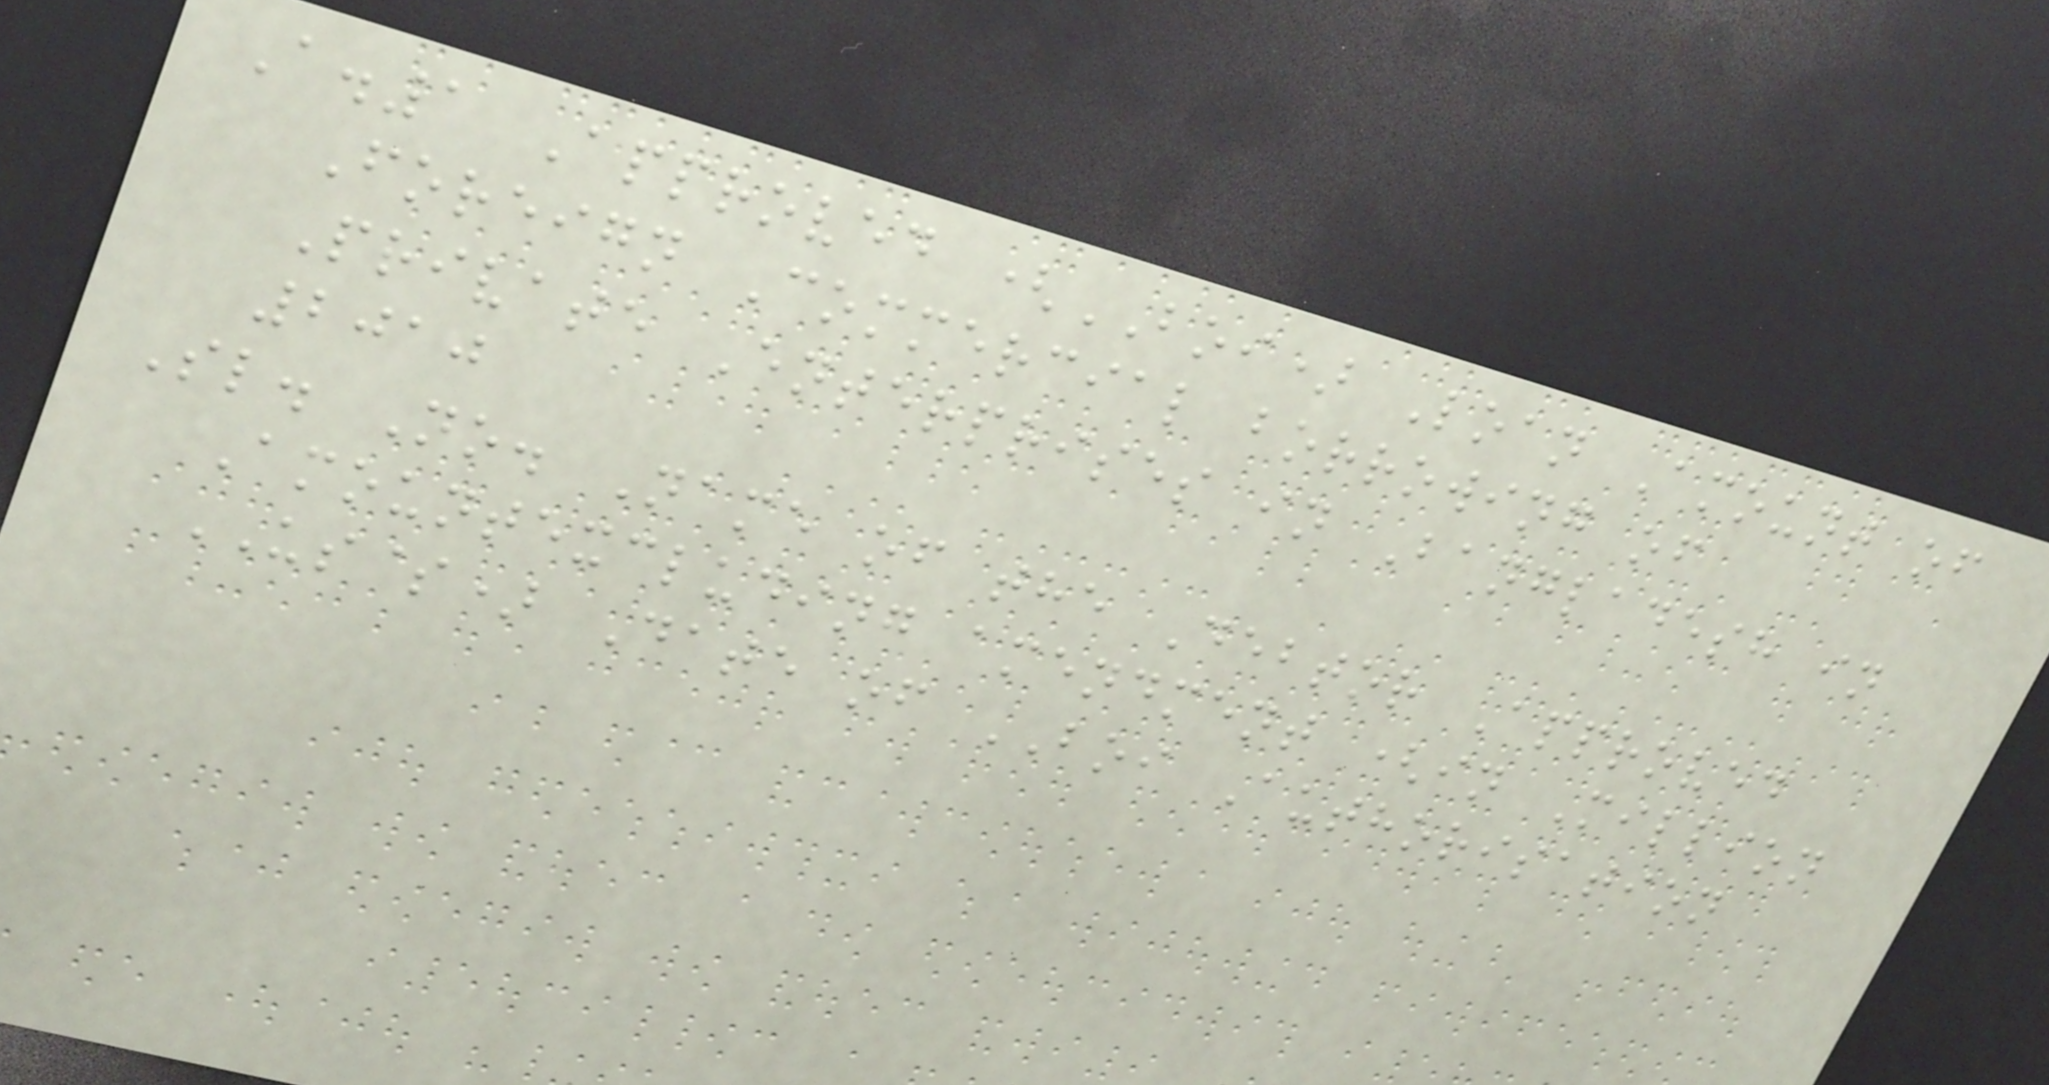A.1 Approved (BOI) Loan Amount of
Foreign Commercial borrowing of
Private Enterprises in Bangladesh in
2010
Sl. No. Name of the Debtor Approved
Amountexcluding amendment (in Million
US$) Date of BOI Authorisation
